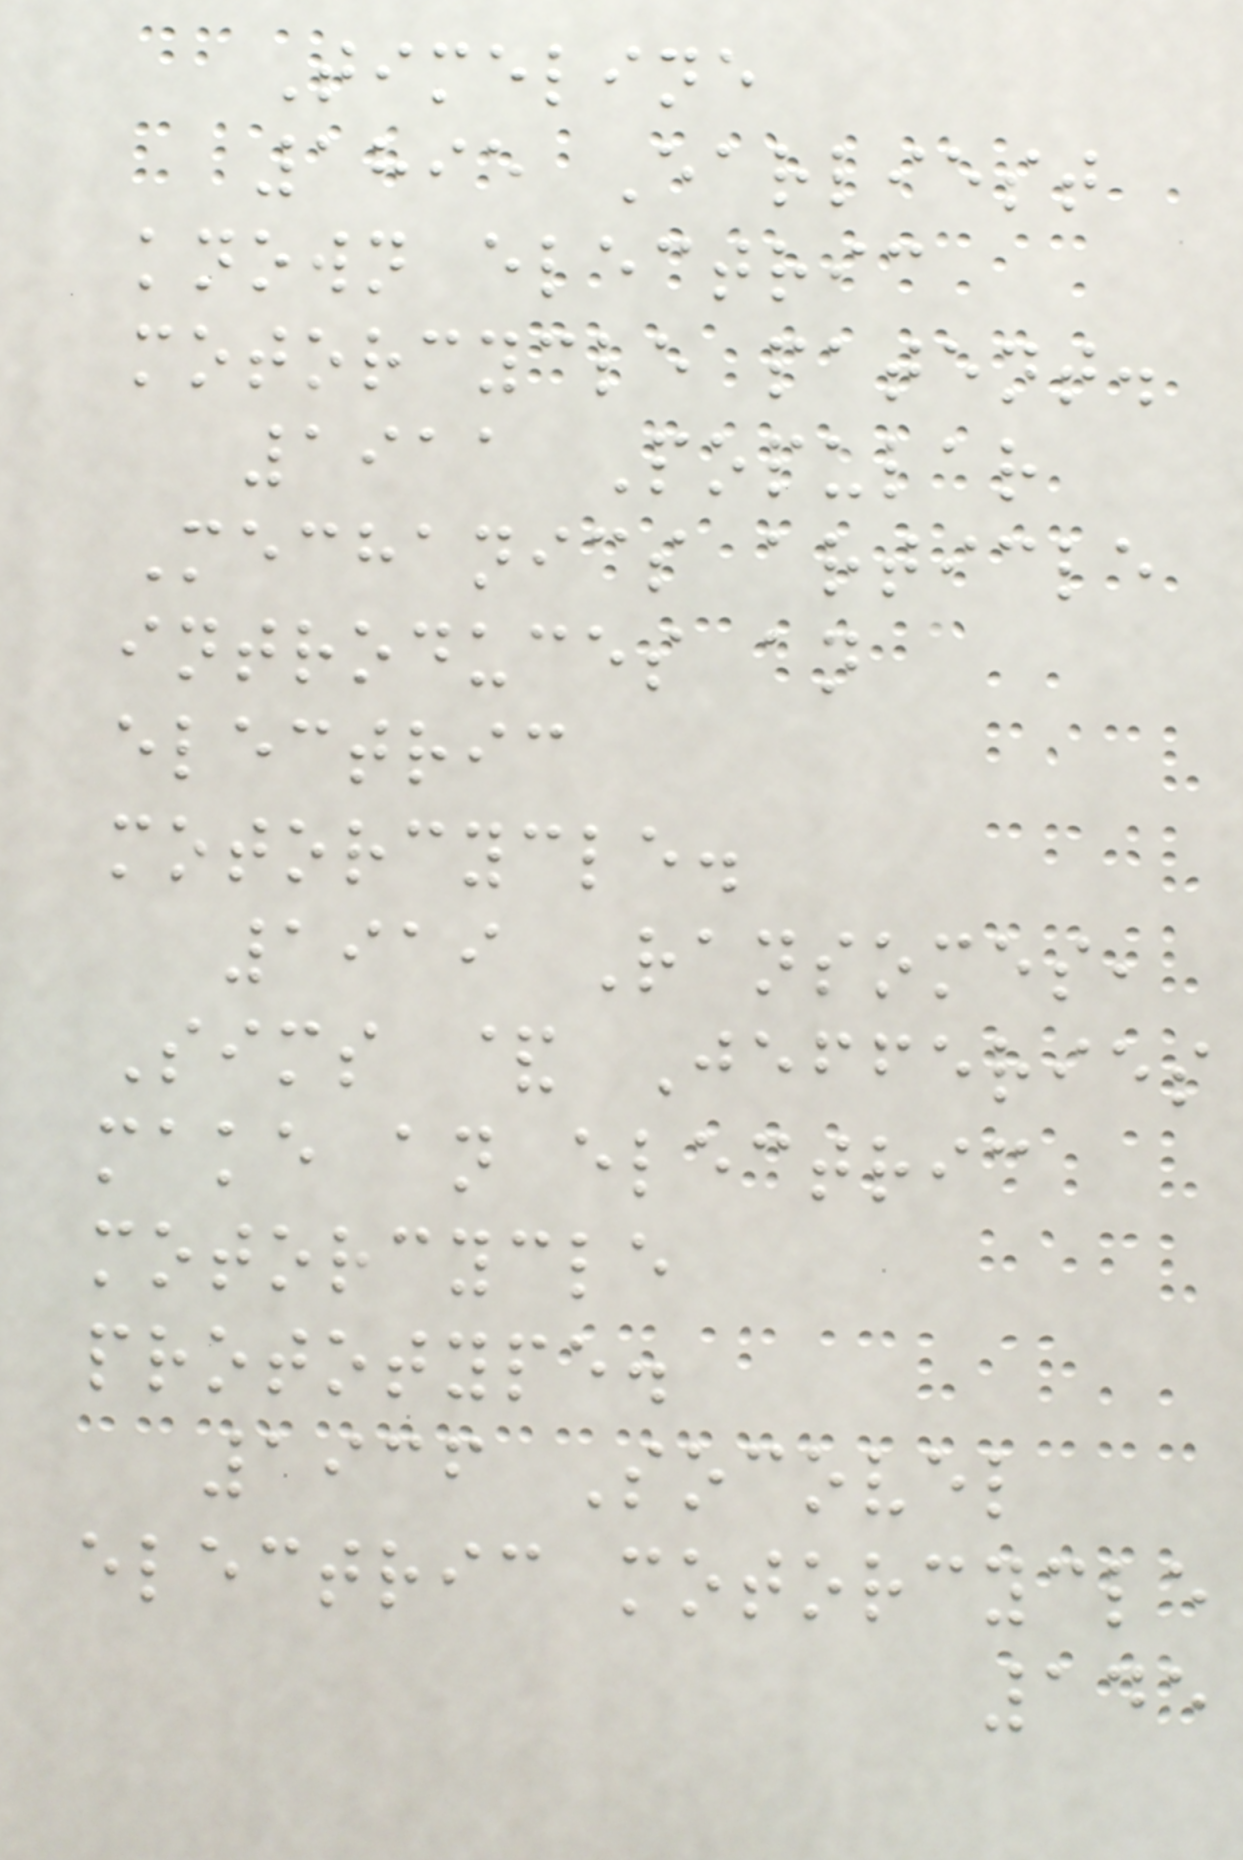Timeline
1895 Earliest
known electric
motorcycle patent.
1911 Popular
Mechanics article
introduces an
electric
motorcycle.
1919 Ransomes,
Sims & Jefferies
make an electric
motorcycle
prototype.
1936 Socovel
electric motorcycle
145
